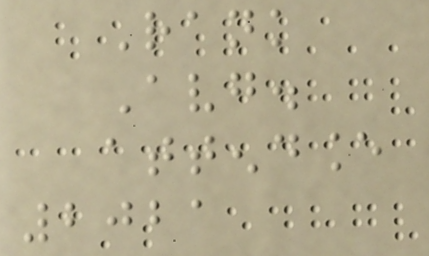Rank
Avg.
attendance
2021
